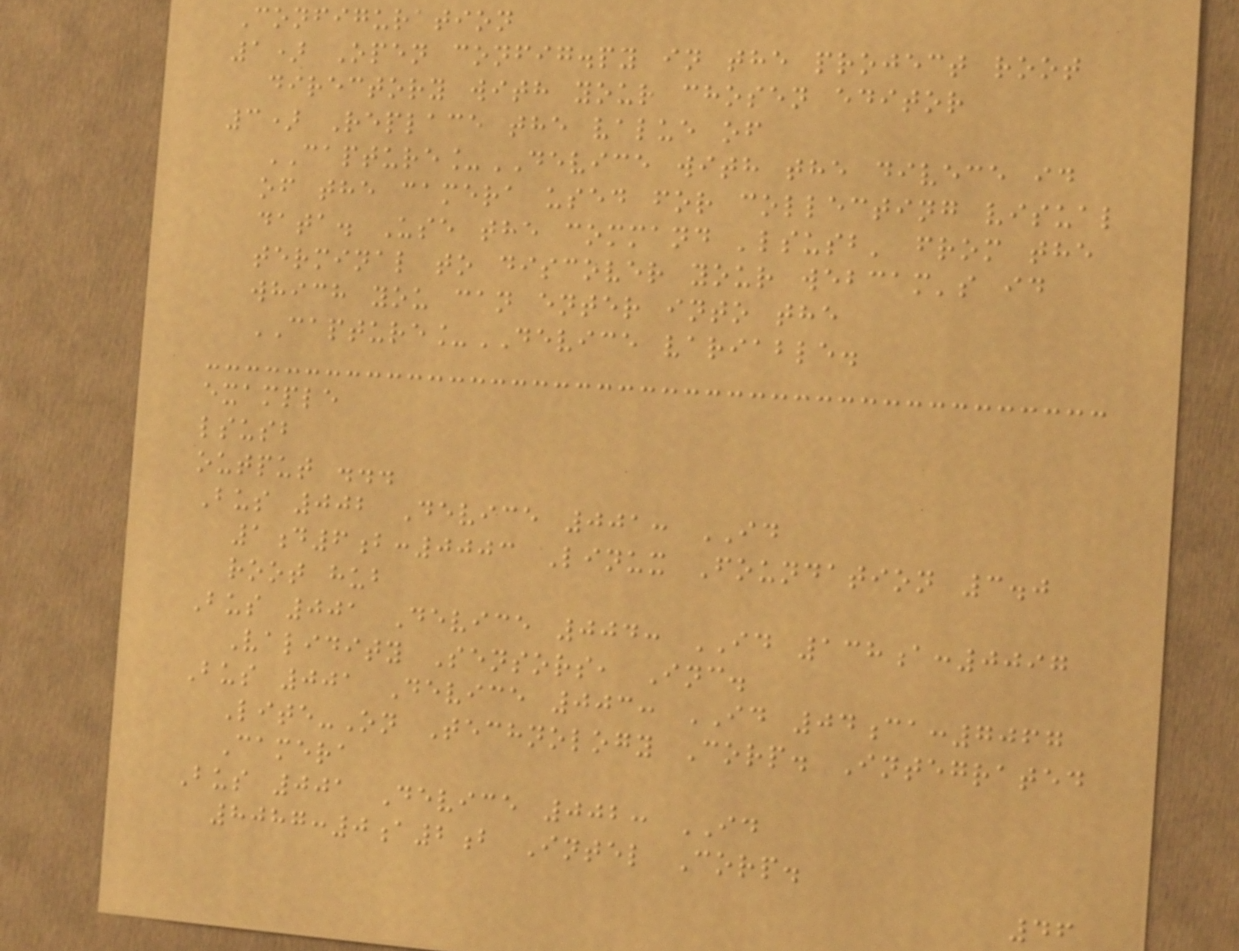Configuration
1) Open config.py in the project root
directory with your chosen editor
3) Replace the value of
CAPTURE_DEVICE with the divece id
of the camera used for collecting visual
data. Use the command 'lsusb' from the
terminal to discover your webcam's id
which you can enter into the
CAPTURE_DEVICE variable.
example
lsusb
output ...
Bus 002 Device 001: ID
1d6b:0003 Linux Foundation 3.0
root hub
Bus 001 Device 004: ID 138a:0097
Validity Sensors, Inc.
Bus 001 Device 003: ID 04ca:7067
Lite-On Technology Corp. Integrated
Camera
Bus 001 Device 002: ID
8087:0a2b Intel Corp.
46
